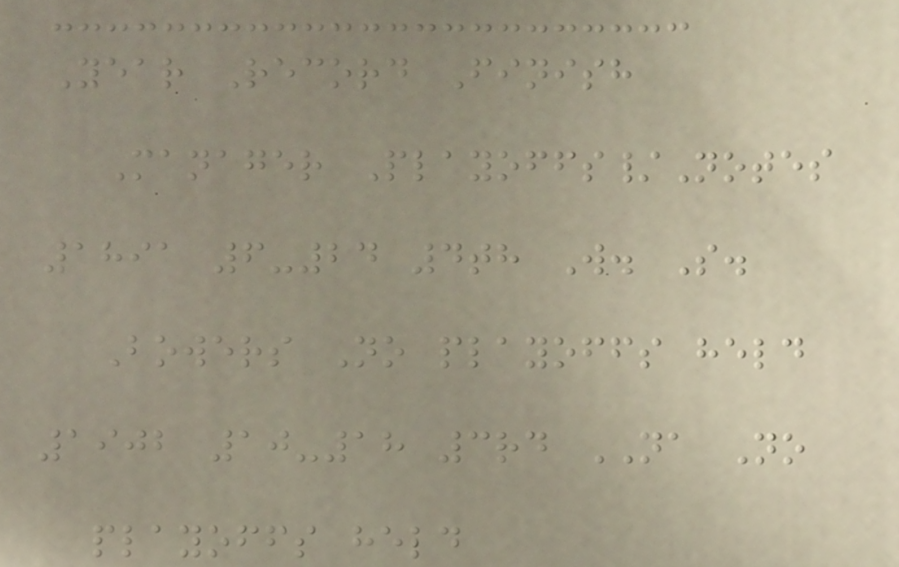Year Record Finish
Manager Playoffs/Notes
1891 6-24 4th W. S.
Bowers No playoffs held
1902 10-18 3rd NA No
playoffs held
